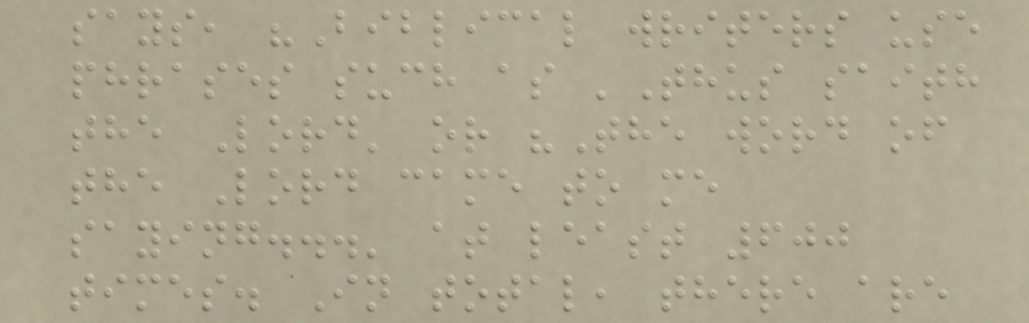says, "Biblical writers use
phrases such as 'Thus saith
the Lord' or "The word of
the Lord came to me
saying...' at least 600
times. In total, there are
